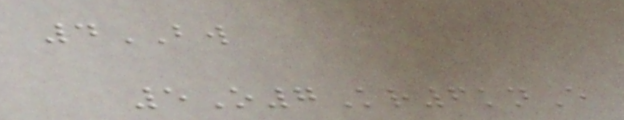4BW
5O7Kr6knE
